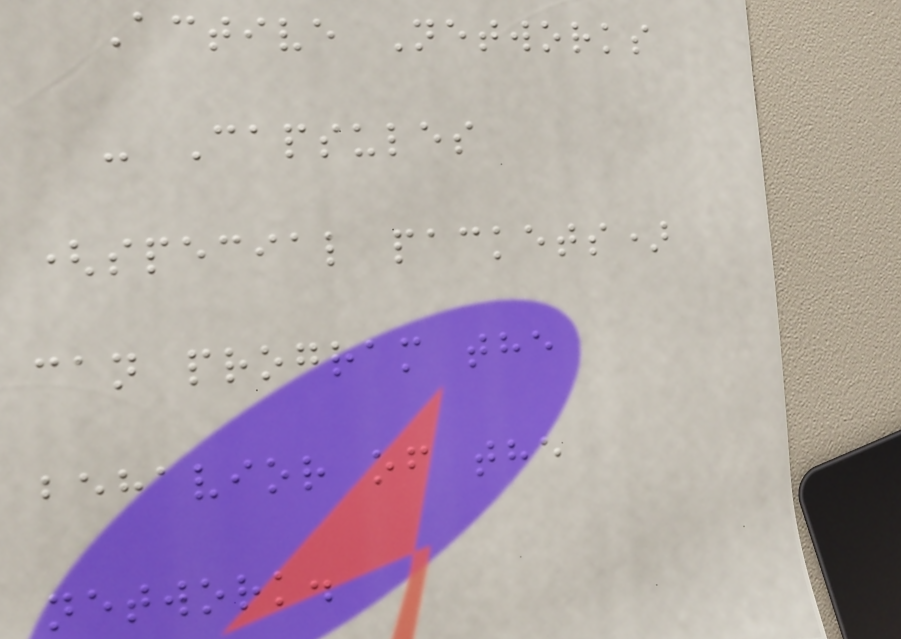Active Networks
- Capsules
(special packets)
can program the
behavior of the
network.
